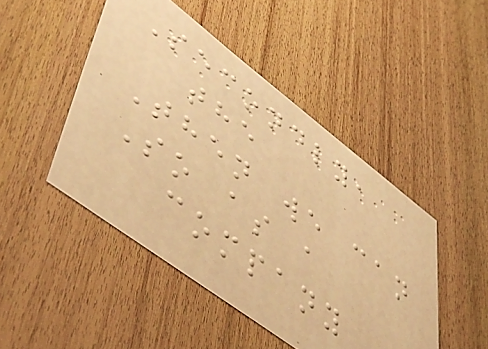Secondly,
the
Then we can
So as a
company
